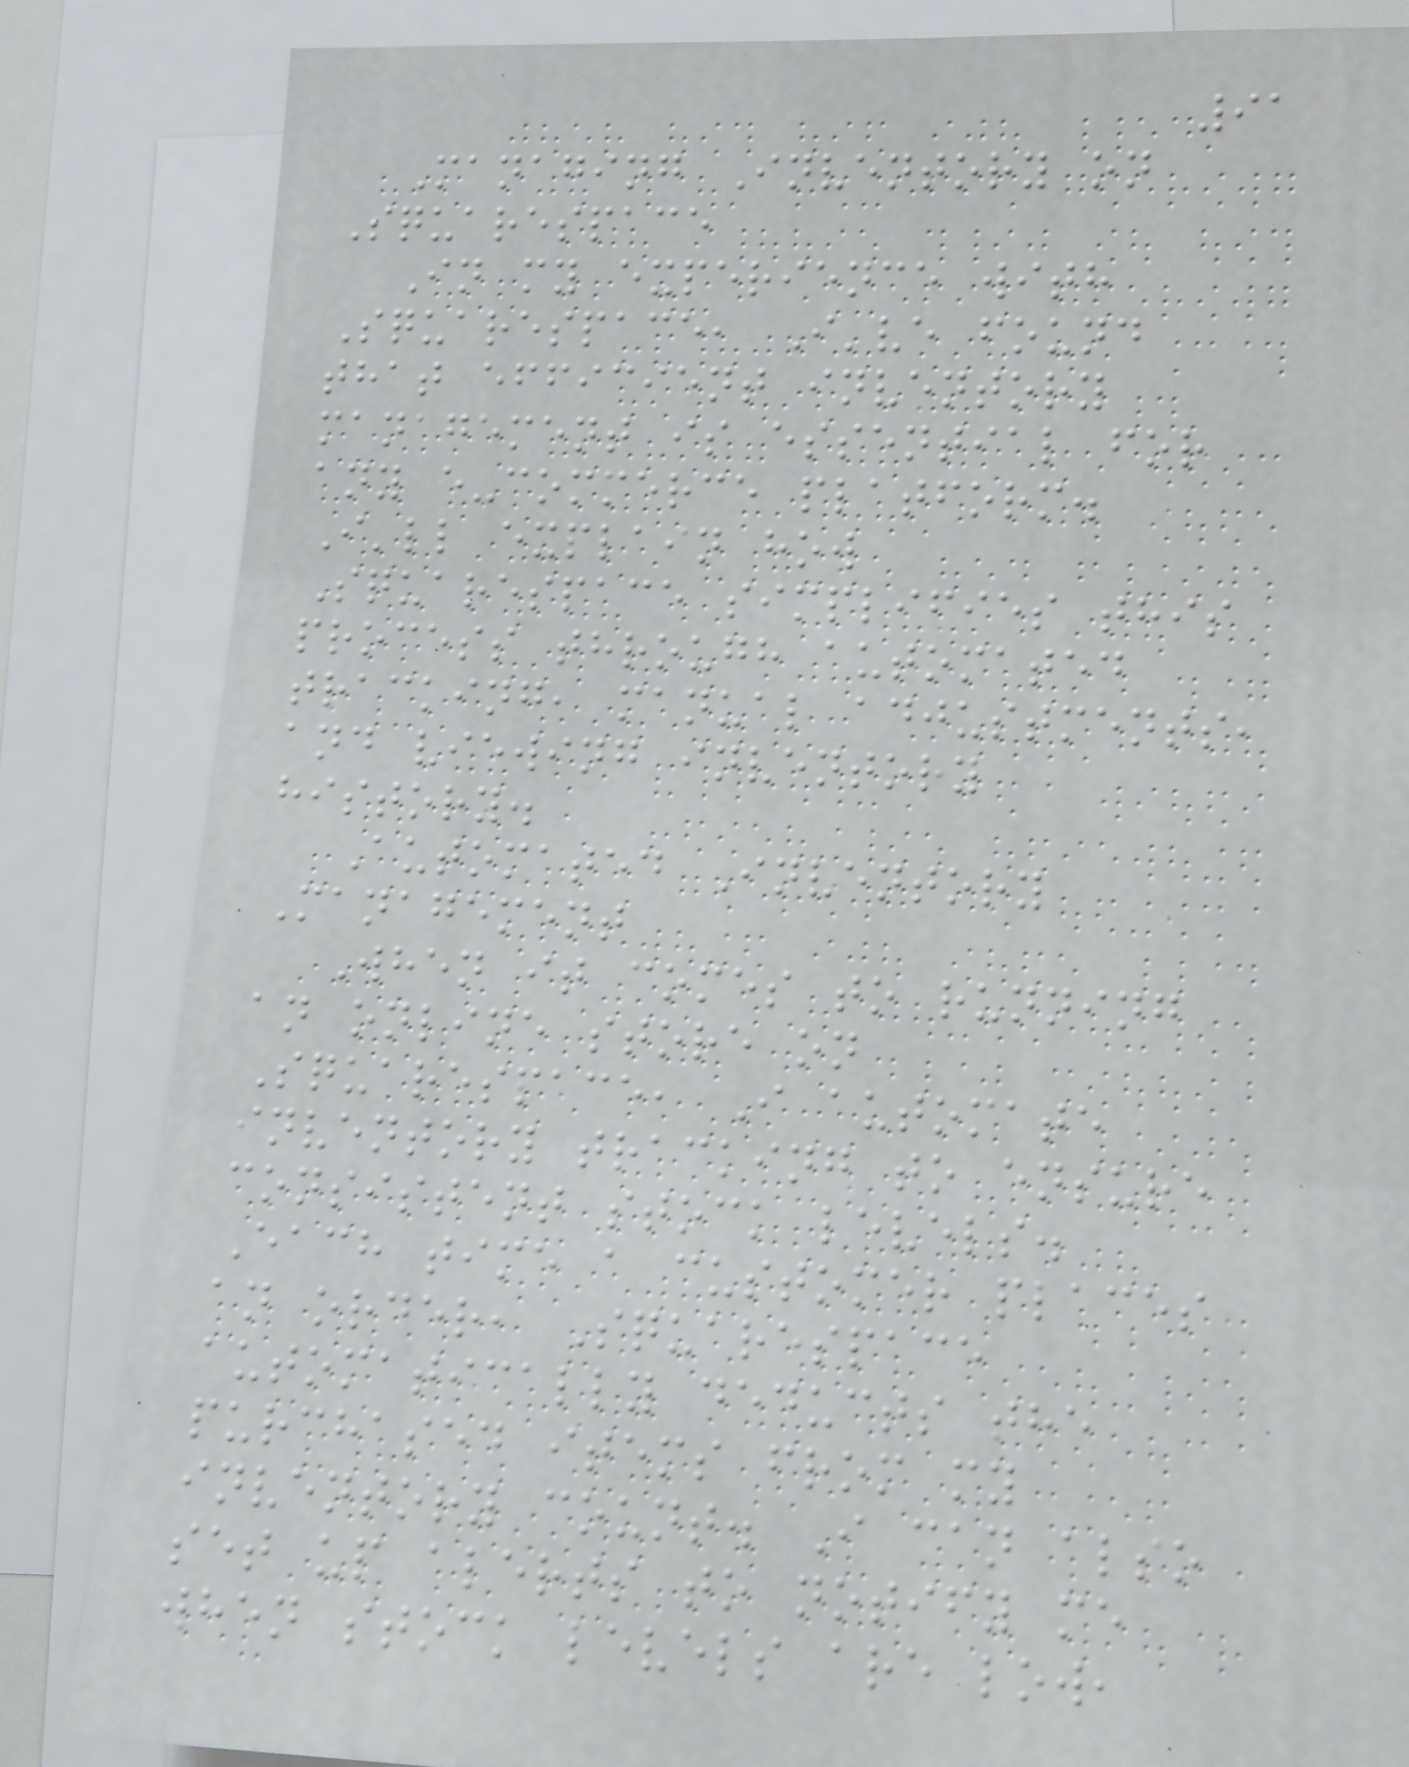91
Managing Inventory on
Squarespace
In my experience with
Squarespace, I've found
that efficient inventory
management is essential for
any e-commerce platform.
I'll explain how
Squarespace simplifies this
process through automated
tracking, manual adjustments,
and viewing inventory
history.
Automated Inventory
Management
When it comes to running
an online store on
Squarespace, I automate
inventory tracking to ensure
consistent stock levels.
Each time a customer places
an order, Squarespace
automatically deducts the
purchased items from my
inventory count. I can also
set up alerts to notify me
when stock levels are low,
